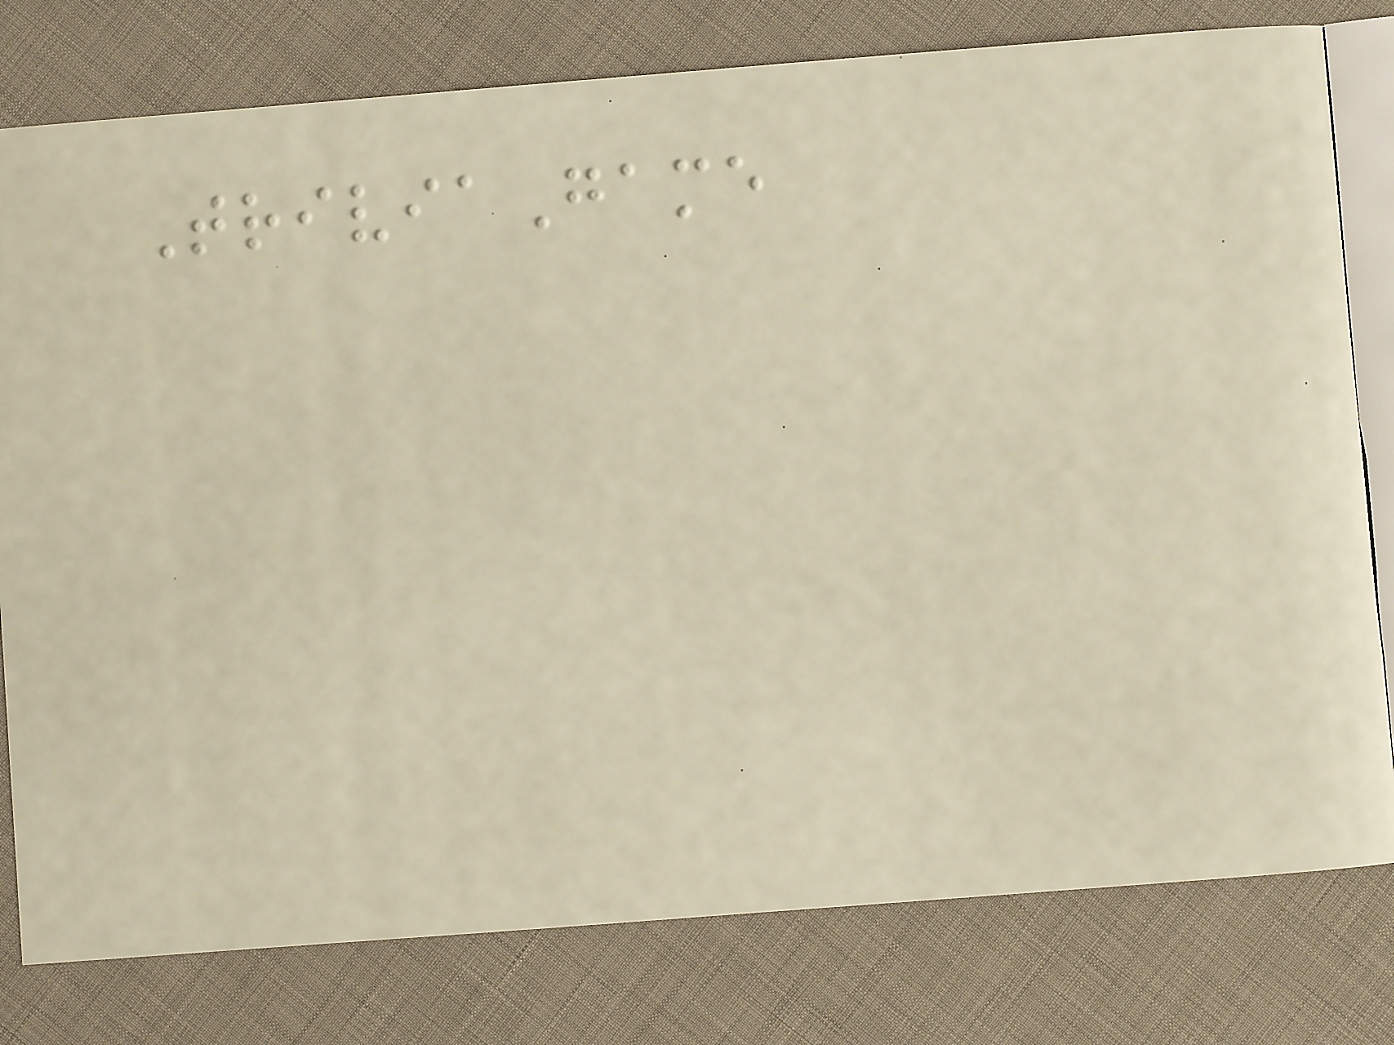TriviaGame
